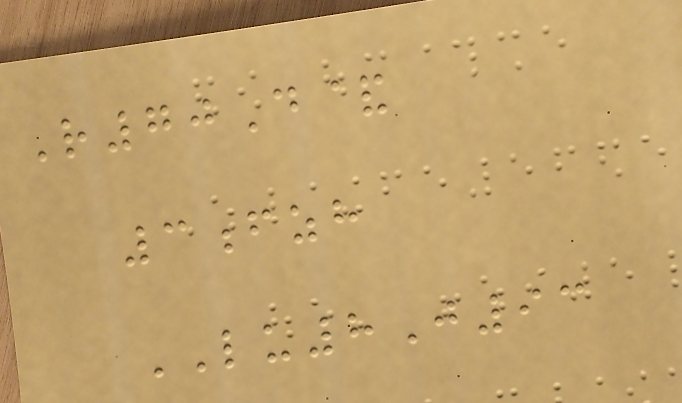R70D&
3fzh
LU8J93
